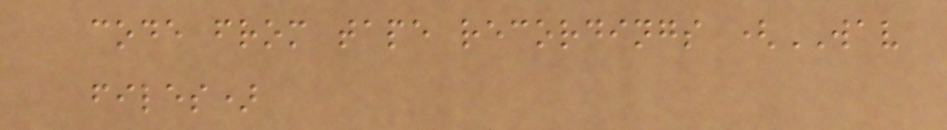code from tape recordings (WAV
files)
